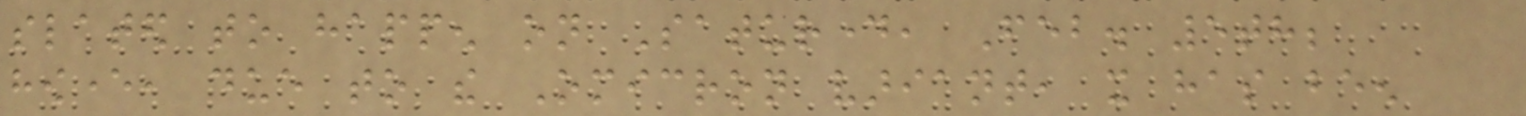slated to happen on Saturday, Feb. 5th;
however, due to the Omicron variant, it has been
